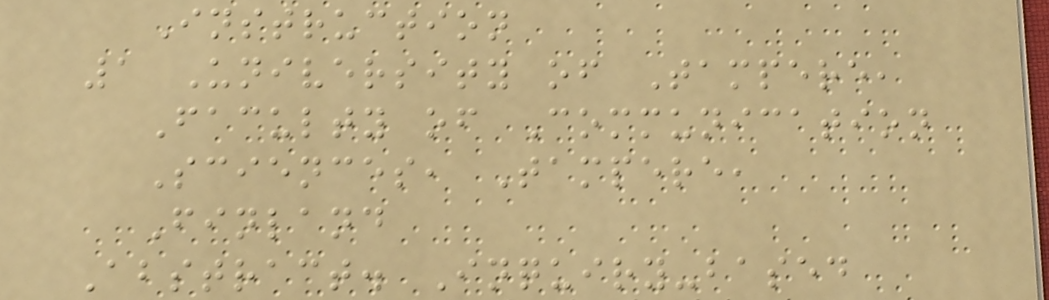Instruction
1 University of Tampere,
Faculty of Communication
Sciences, Tampere,
Finland
Abstract. Inquiry-based
